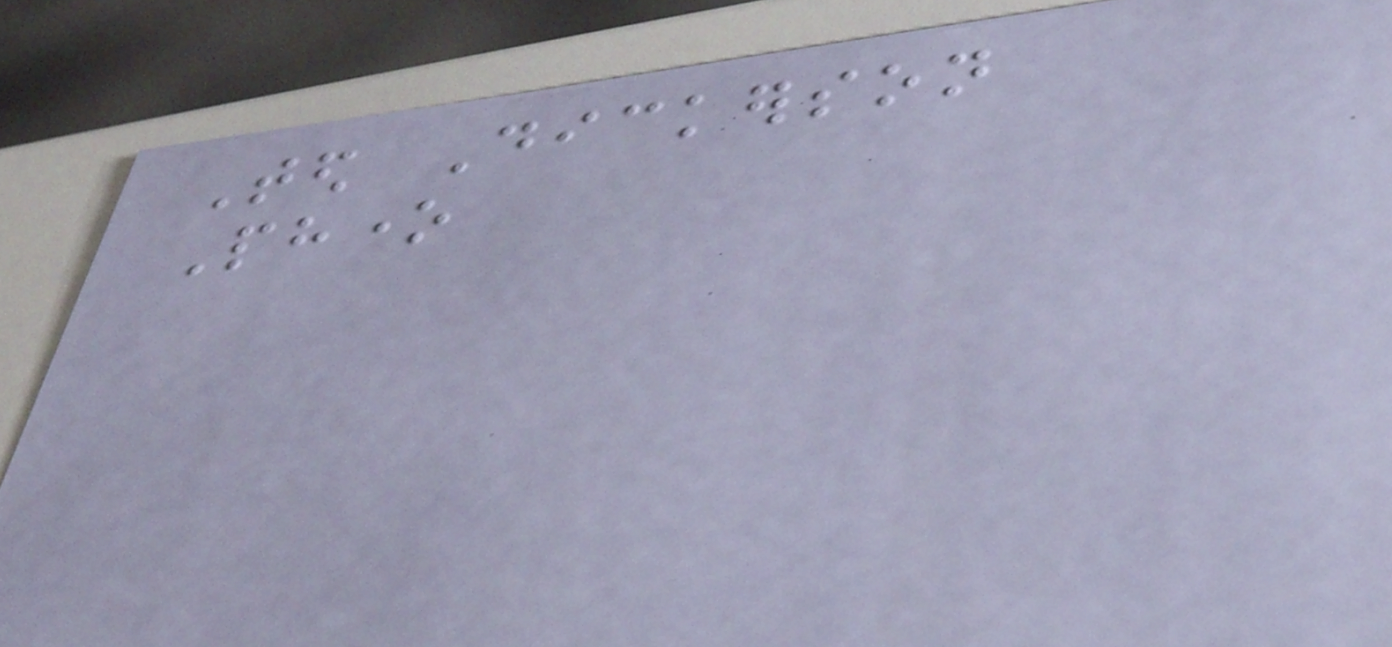Ted Dickerson
Phone
